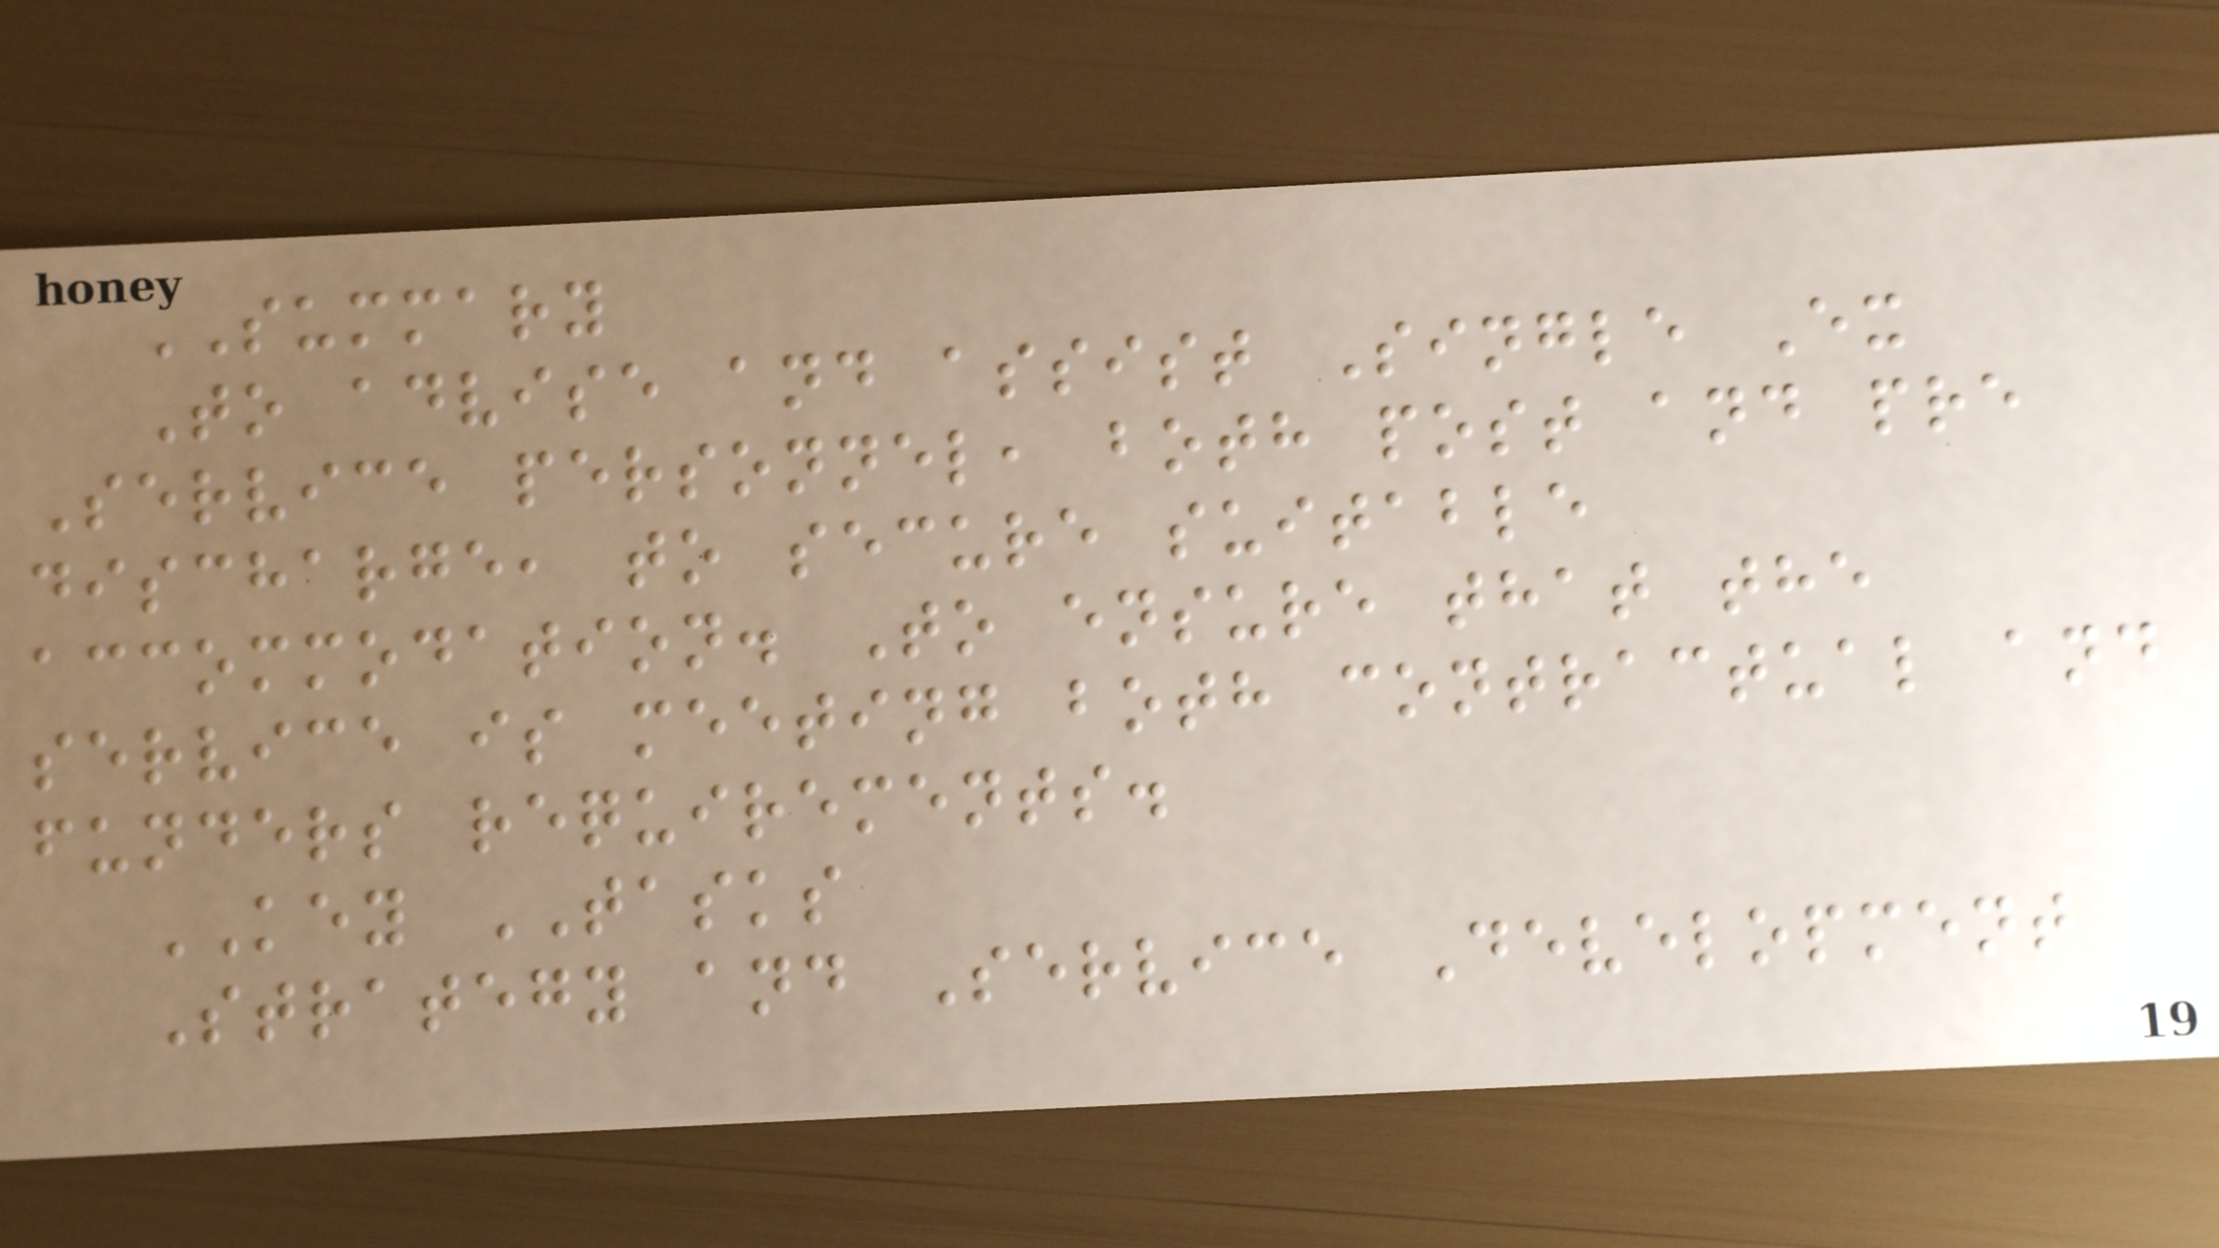SUMMARY
To advise and assist Single Ex
Service personnel, both post and pre
discharge, to secure suitable
accommodation. To ensure that the
service is meeting both contractual and
funders requirements.
KEY TASKS
Strategy and Service Development
